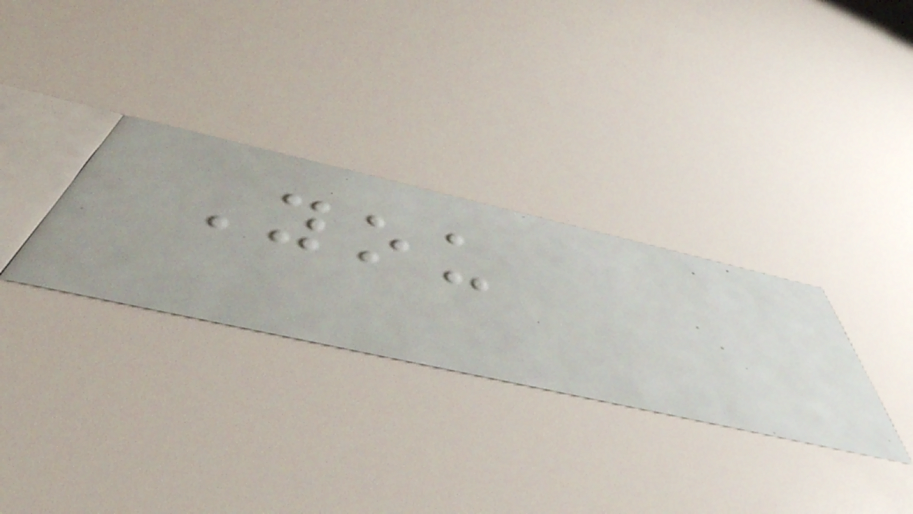You
